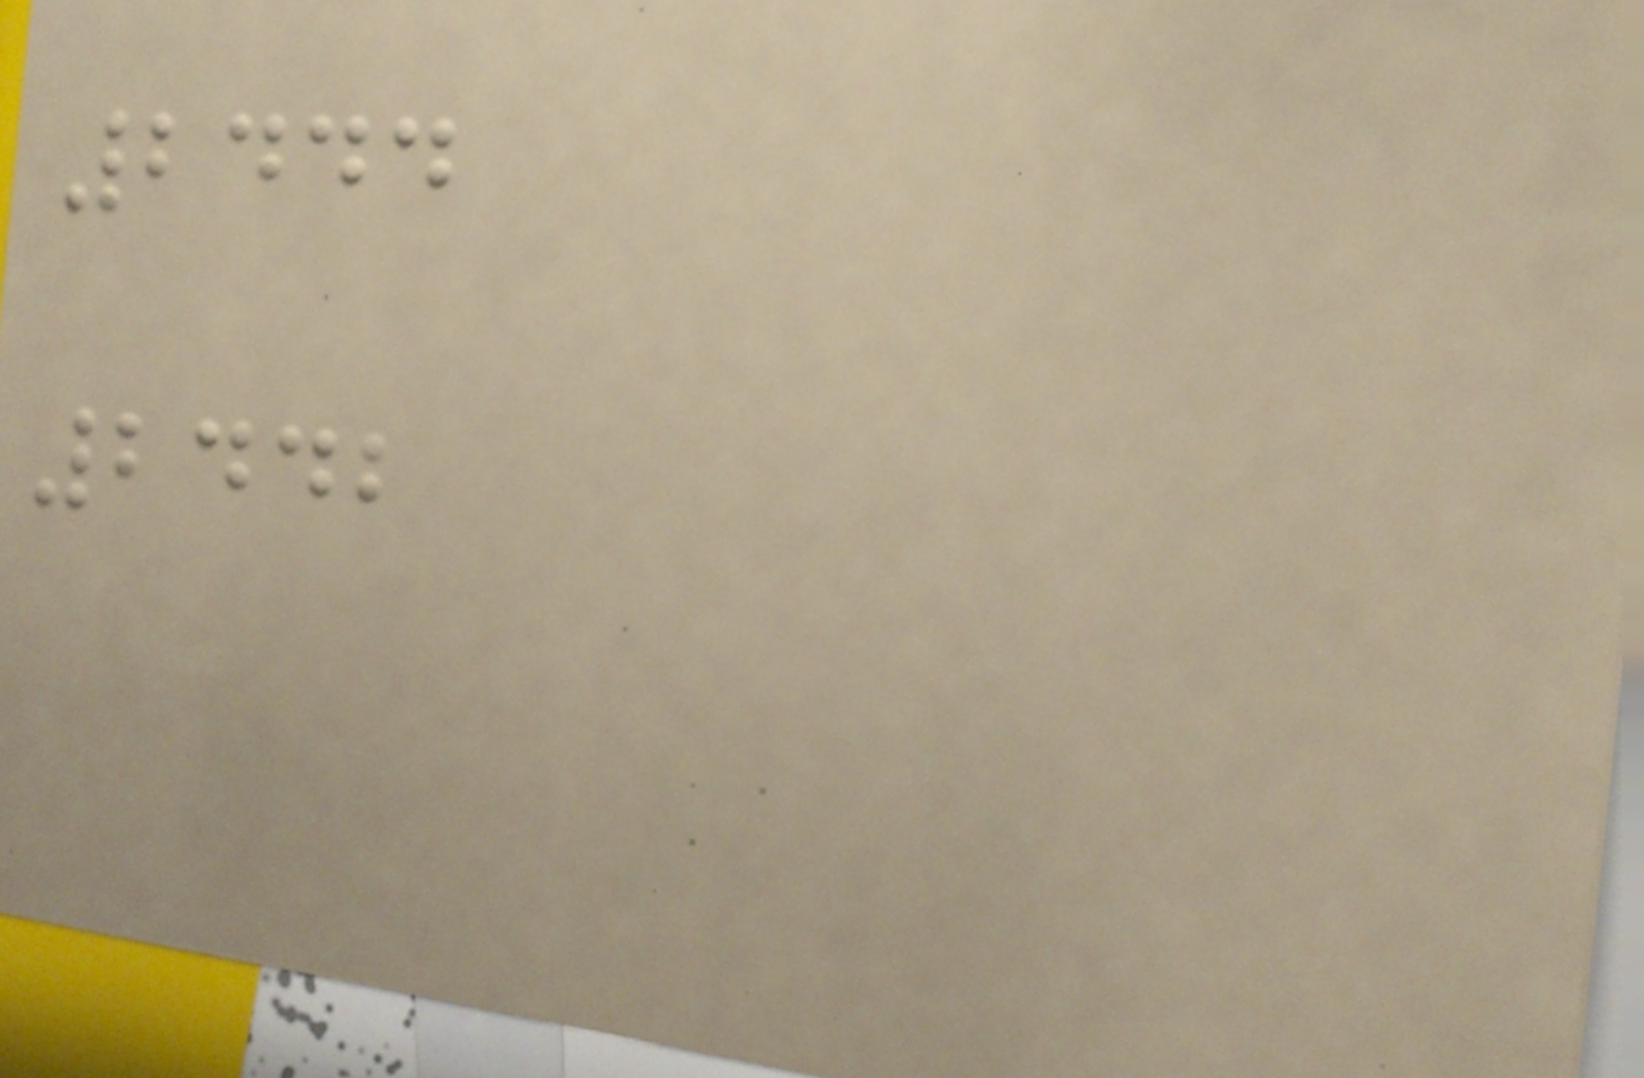2444
2442
